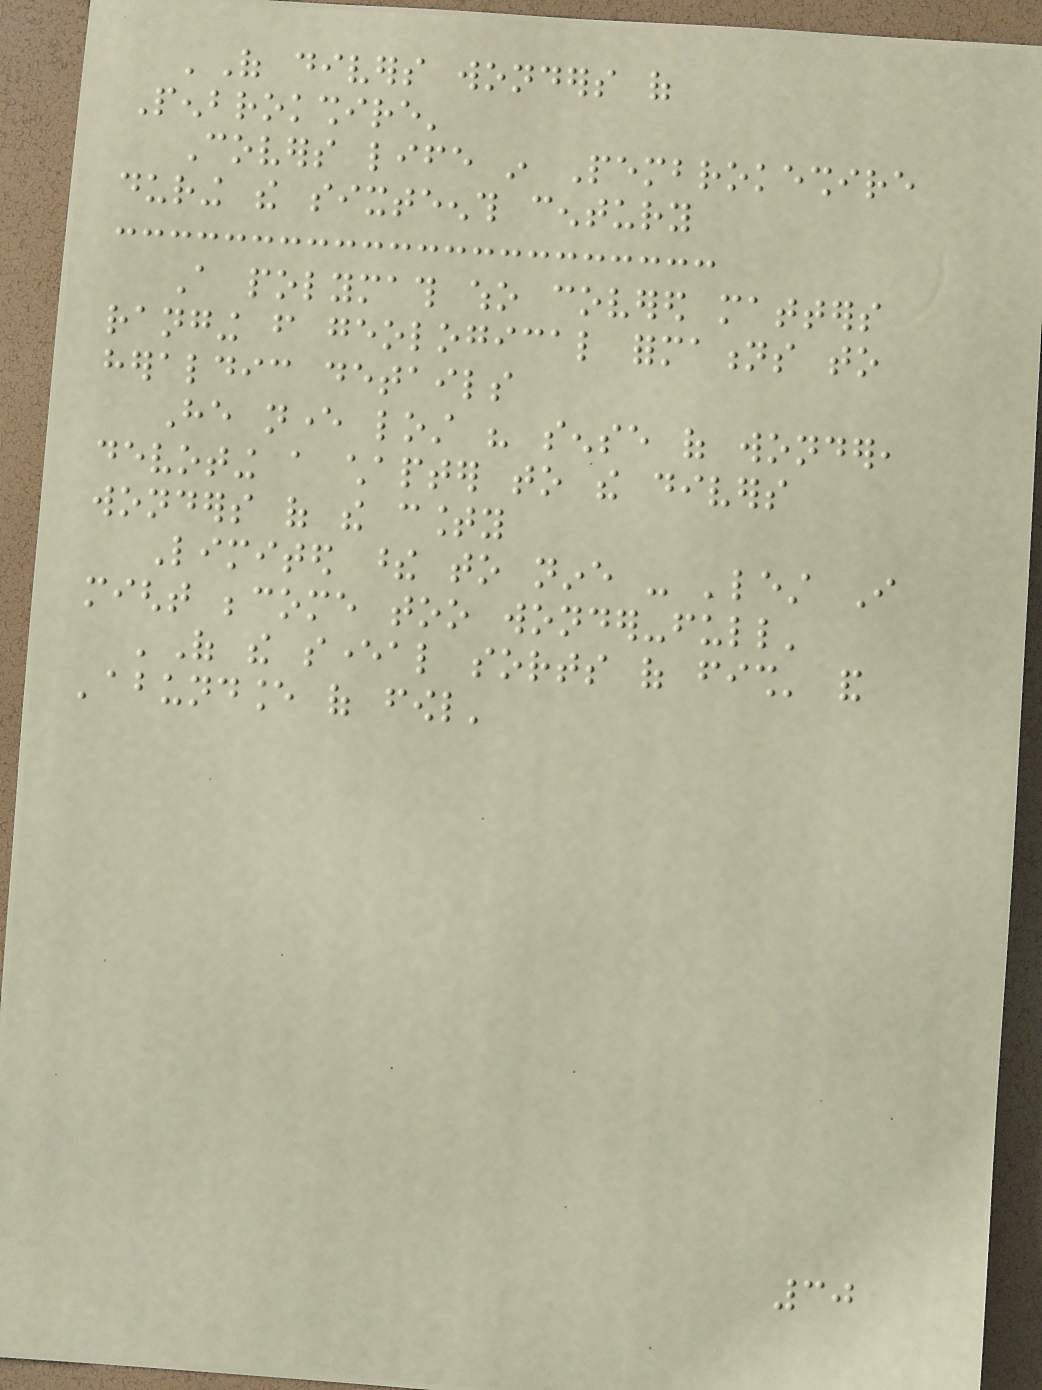'Of divers wonders of
Penbrokshire'
Covers life in Pembrokeshire
during the sixteenth century
A polymath who covered matters
ranging from geological formations to
heraldic details
He never lost his sense of wonder,
devoting a chapter to the divers
wonders of the county
Limited these to nine - 'lest I
might become too wonder-full'
'Of the several sorts of fish' and
'abundance of fowl'
30
